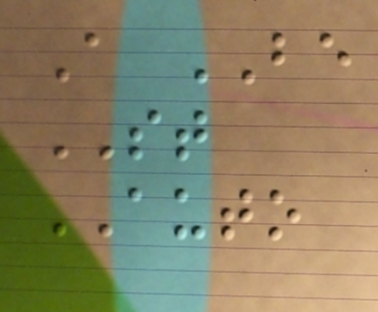A BE
ST
AUTO
